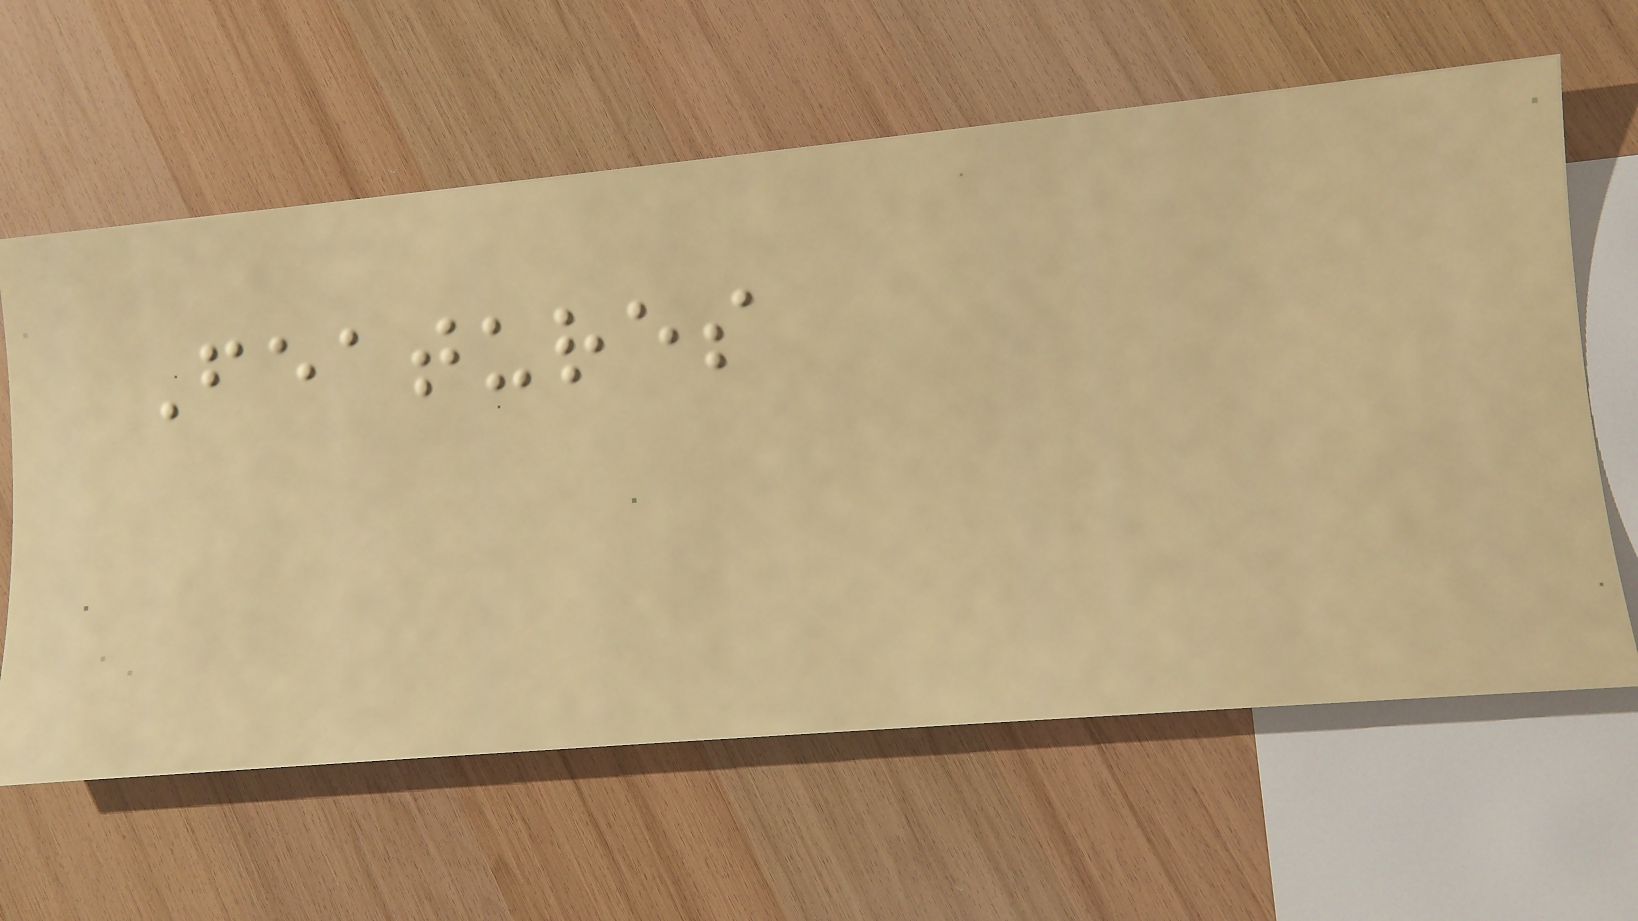Features
